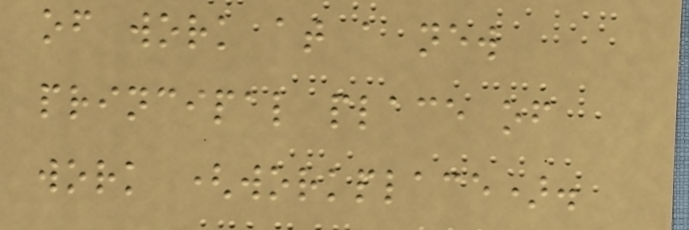of work at a new
principal place of
work (workplace).
